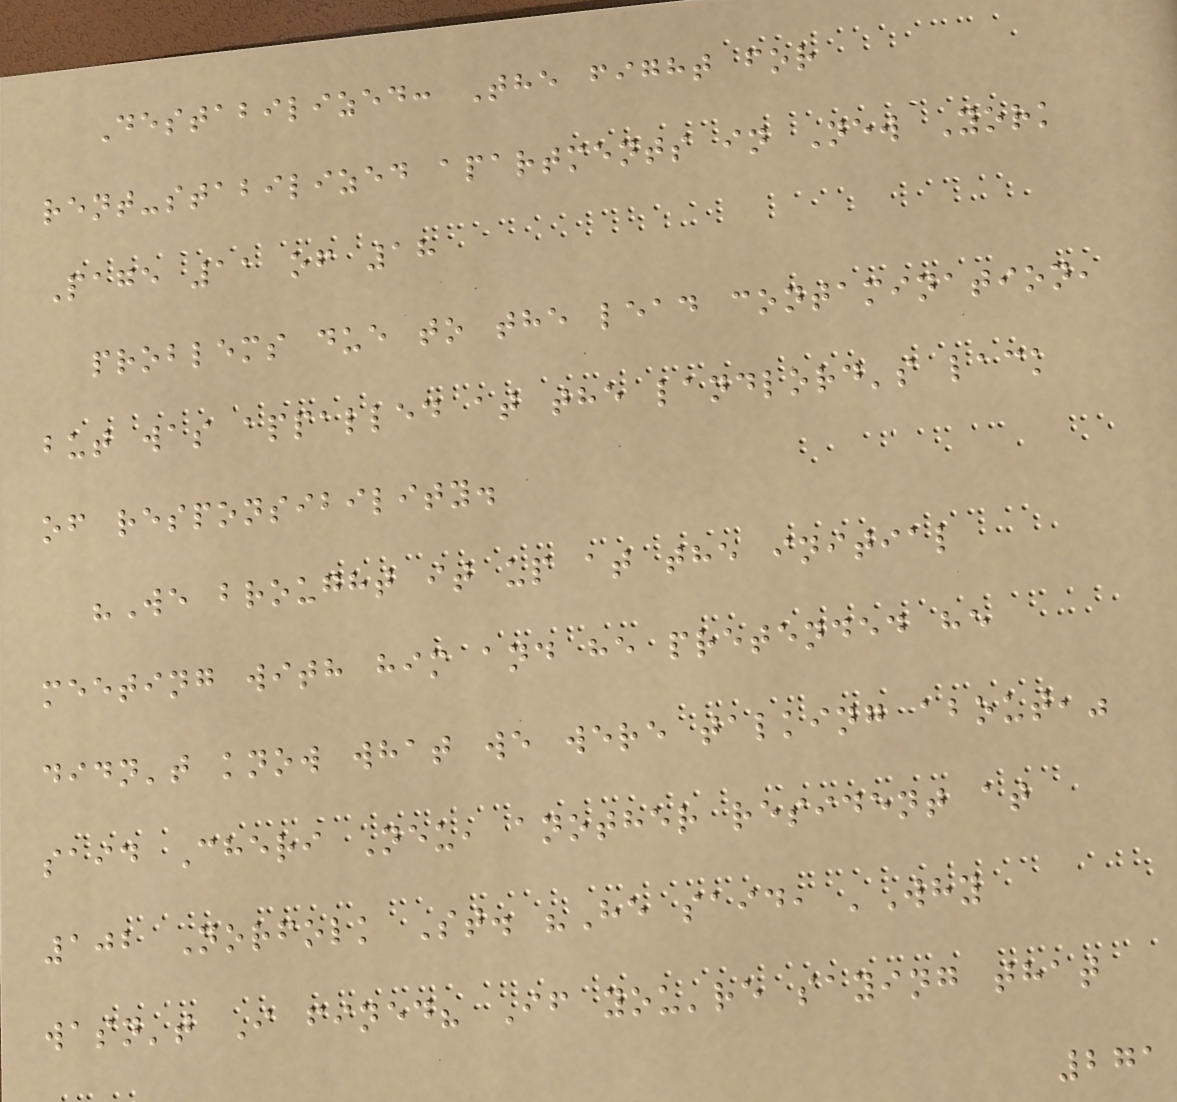Destabilized: The fight for
rent-stabilized apartments in New York
Page 11 of 18
problems due to the lead contamination,
but was appalled at the landlord's lack
of responsibility.
"We brought it up at the initial
meeting with him and he pretended he
didn't know what we were talking about,"
said Cheri Neu, another resident at
102 Norfolk St. "He said, 'Why
wasn't I fined? If you're saying that
271
